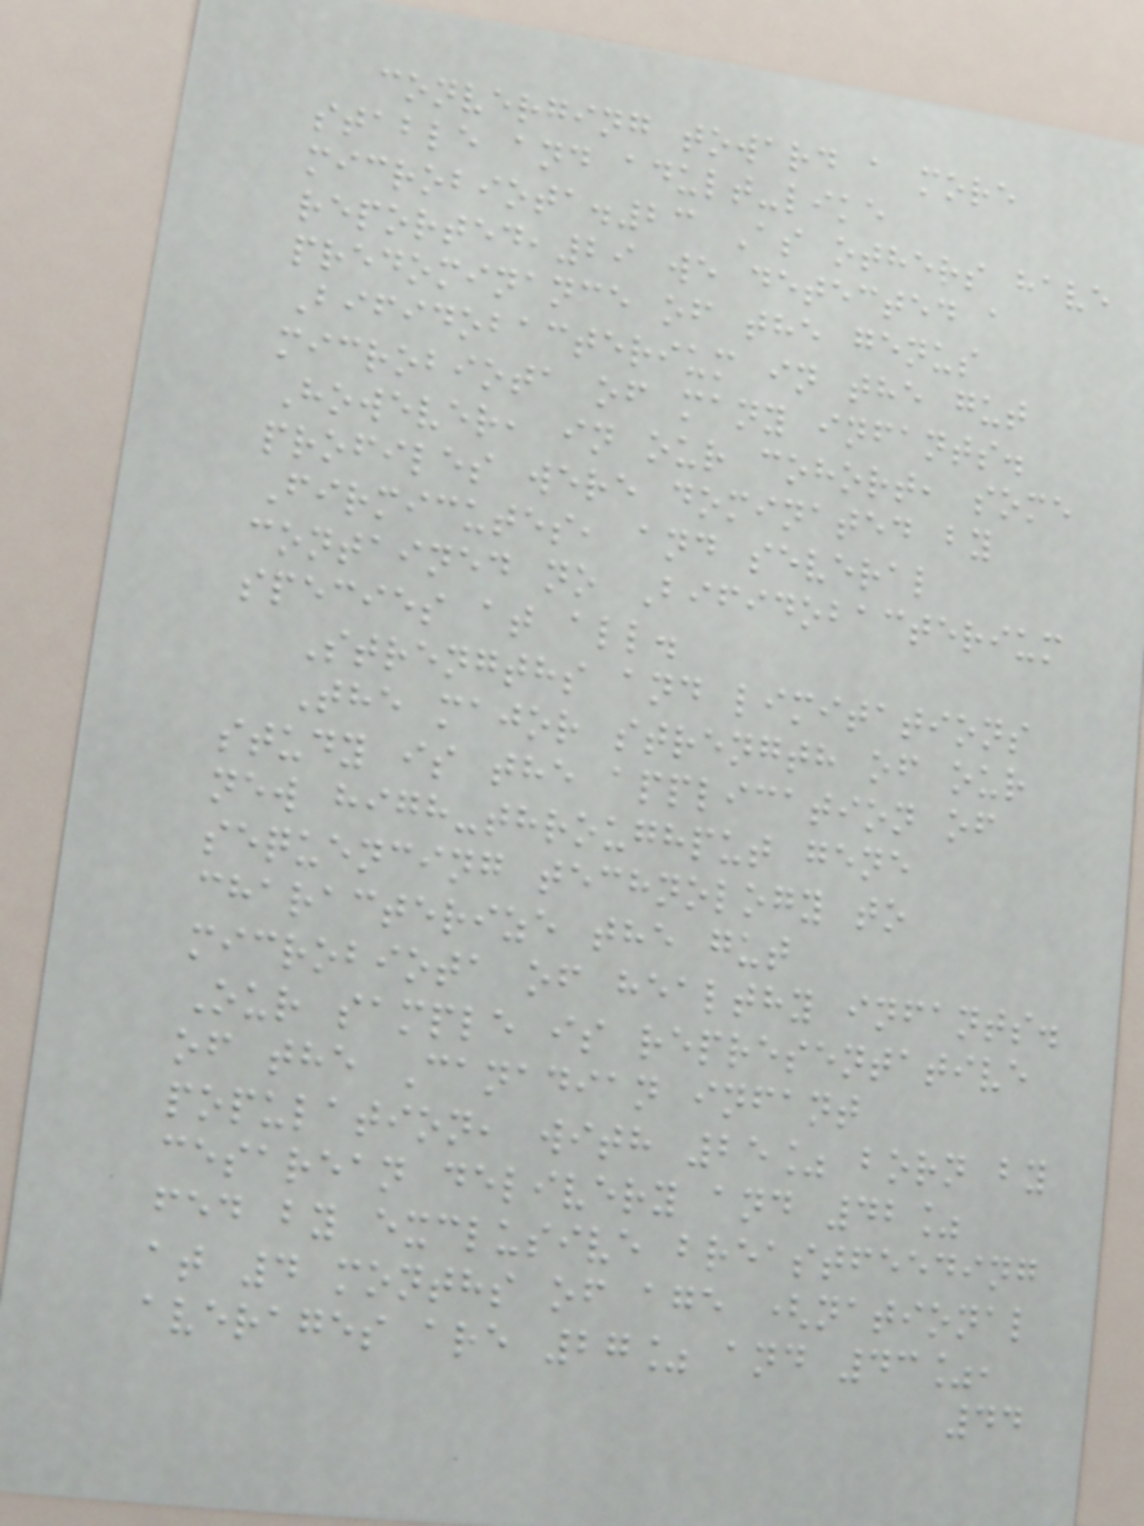converging toward a more
stable and adult-like
microbiota.23 As others have
reported,29 we detected a
predominance of the genus
Bifidobacterium in the gut
microbiota of many infants.
However, in our cohort, some
profiles were dominated by
Firmicutes, and several
contained no Bifidobacterium
species at all.
Strengths and limitations
The major strength of our
study is the application of
new high-throughput gene
sequencing technology to
characterize the gut
microbiota of healthy infants.
Our sample is representative
of the Canadian infant
population, with 25% born by
cesarean delivery and 42%
fed by exclusive breastfeeding
at 4 months of age (national
averages are 27% and 43%,
44
